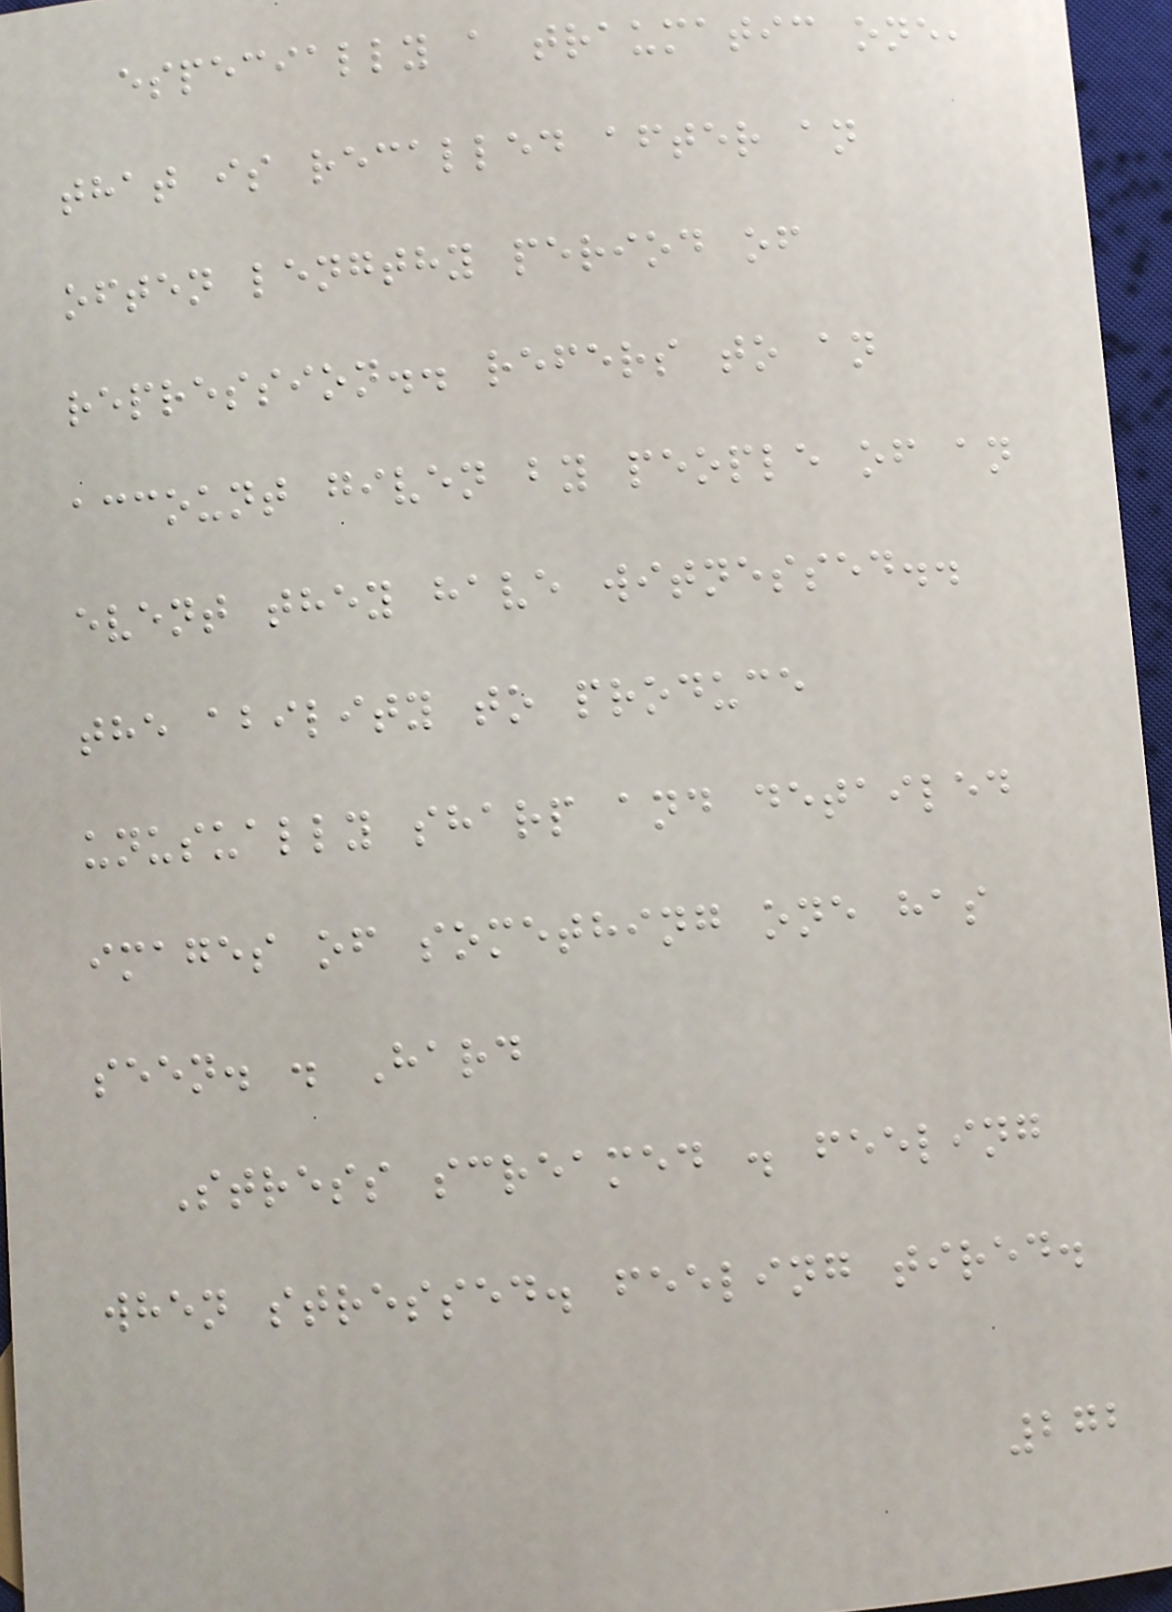especially a traumatic one,
that is recalled after an
often lengthy period of
repression.. refers to an
account given by people of an
event they have witnessed..
the ability to produce
unusually sharp and detailed
images of something one has
seen. . Hard
Stress screamed . feeling
when stressed. feeling tired.
272
